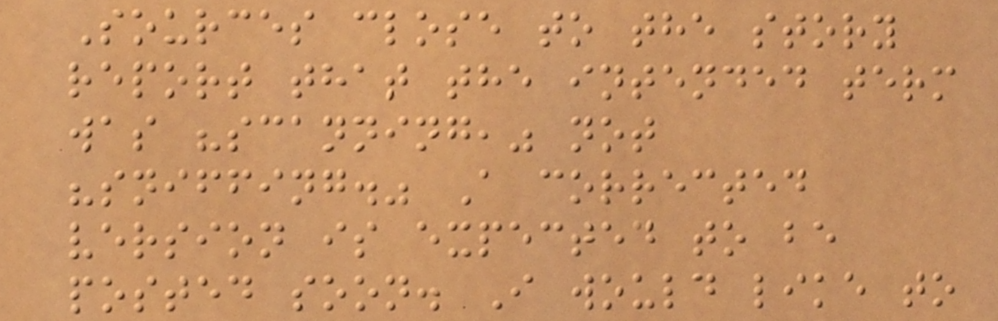Sources close to the story
report that the intended term
was "scanning," not
"sniffing." A corrected
version is expected to be
posted soon. I would like to
